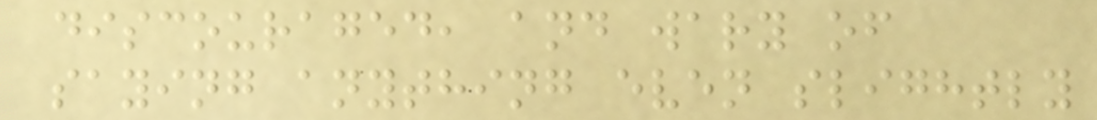discouraged, and wary of
saying anything even slightly
